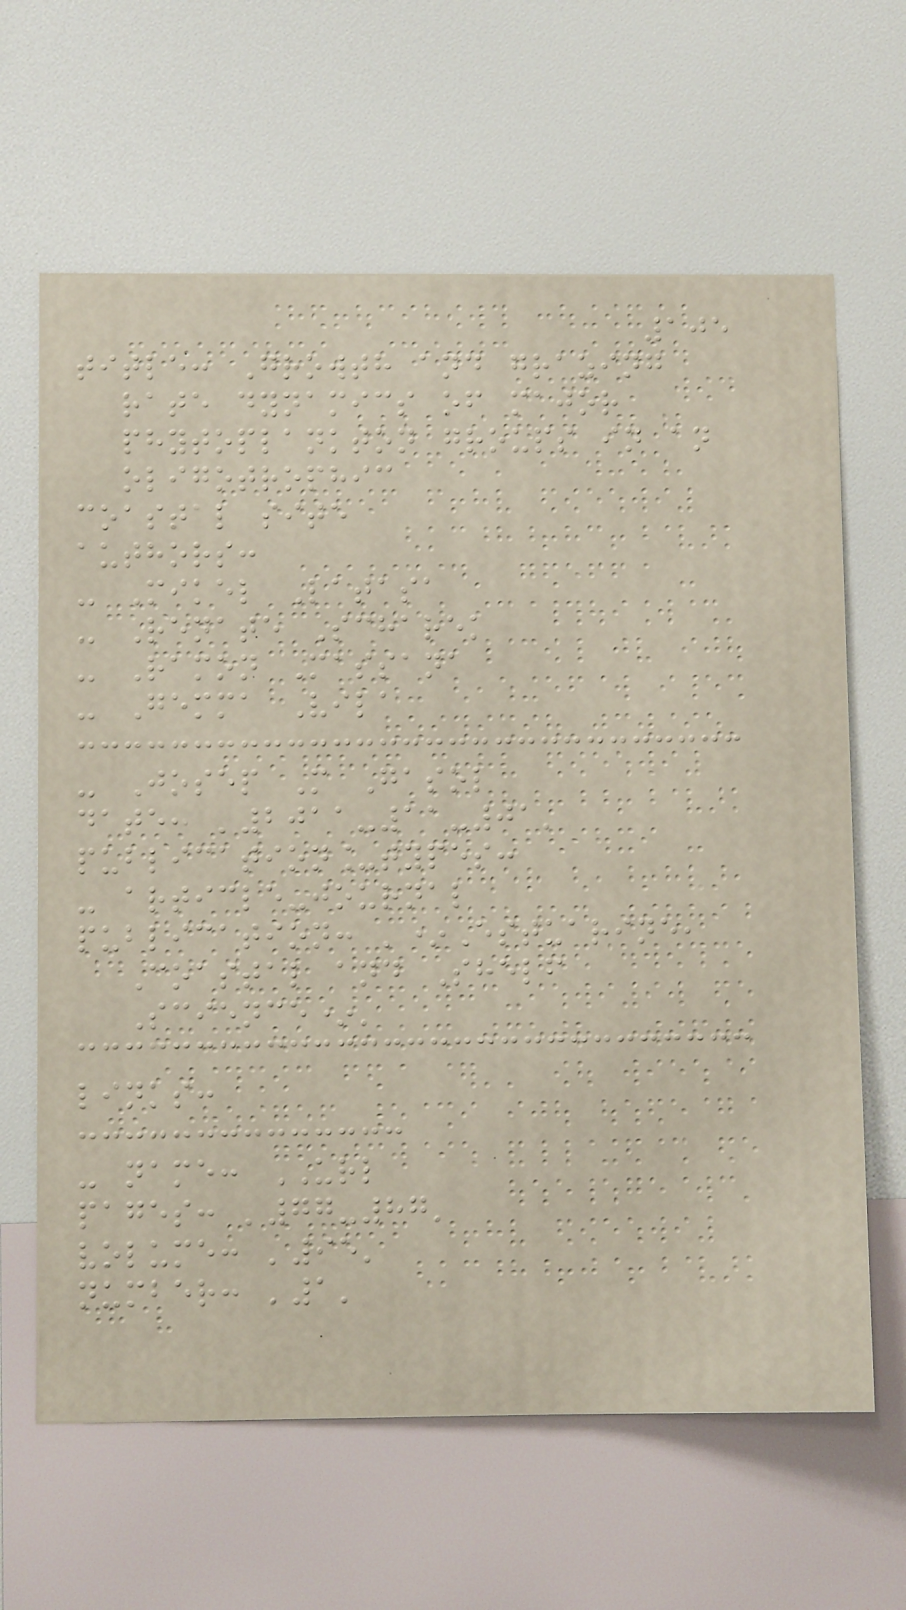105
title: Growth and grazing
rate dynamics of major
phytoplankton groups in an
oligotrophic
coastal site
authors:
- Mikel Latasa
- Renate Scharek
- Ramon Massana
- Gemma Vila
- Josep M Gasol
date: '2011-11-01'
publication_types:
- article-journal
publication: '*Estuarine,
Coastal and Shelf
Science*'
links:
- name: URL
pages: '77-87'
volume: '95'
number: '1'
